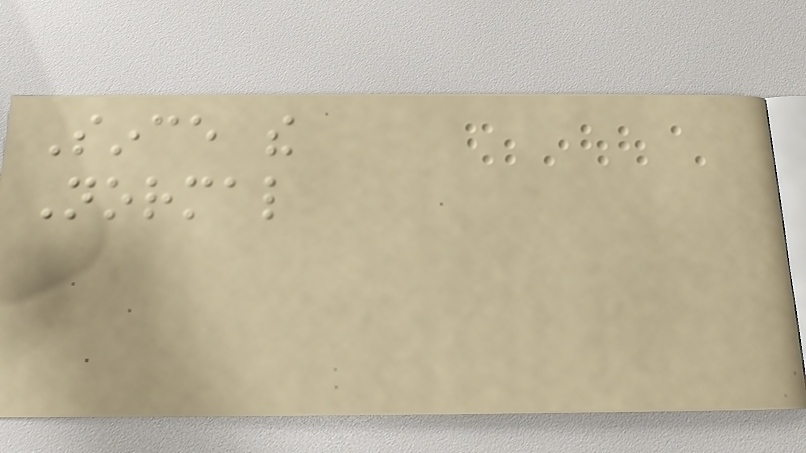Since the
Normal
